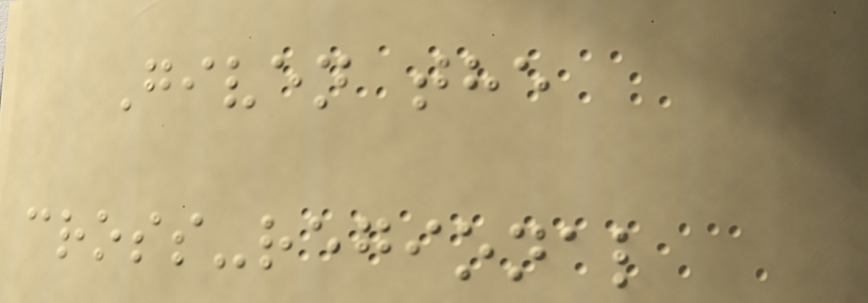Given the
cross-regional
